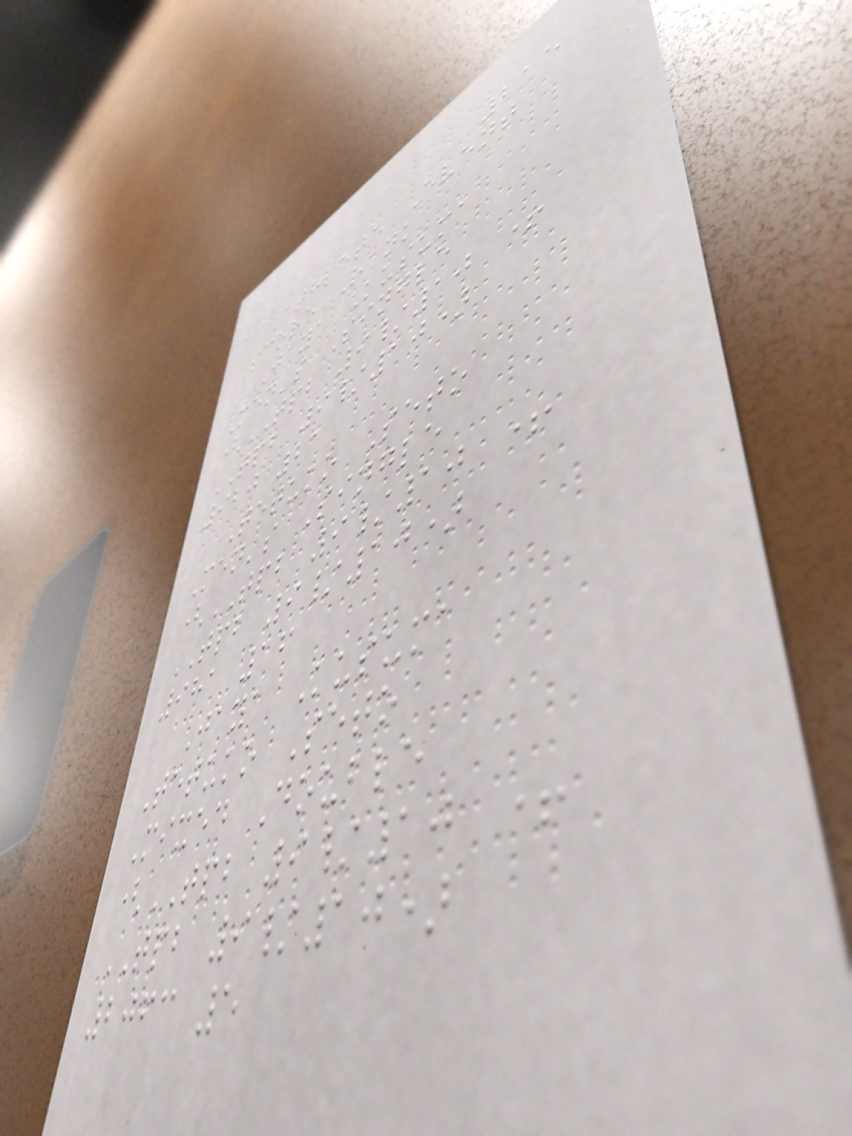215
Athlete Event
Score Rank
Jaya Kusuma
Men's Single
(TPB 9/10 +
TPB 9/10)
920 21
Tetuko Seto
Men's Single
(TPB 9/10 +
TPB 9/10)
981 16
Jaya Kusuma
Tetuko Seto
Mixed Double
(TPB 9/10 +
TPB 9/10)
2063 5
